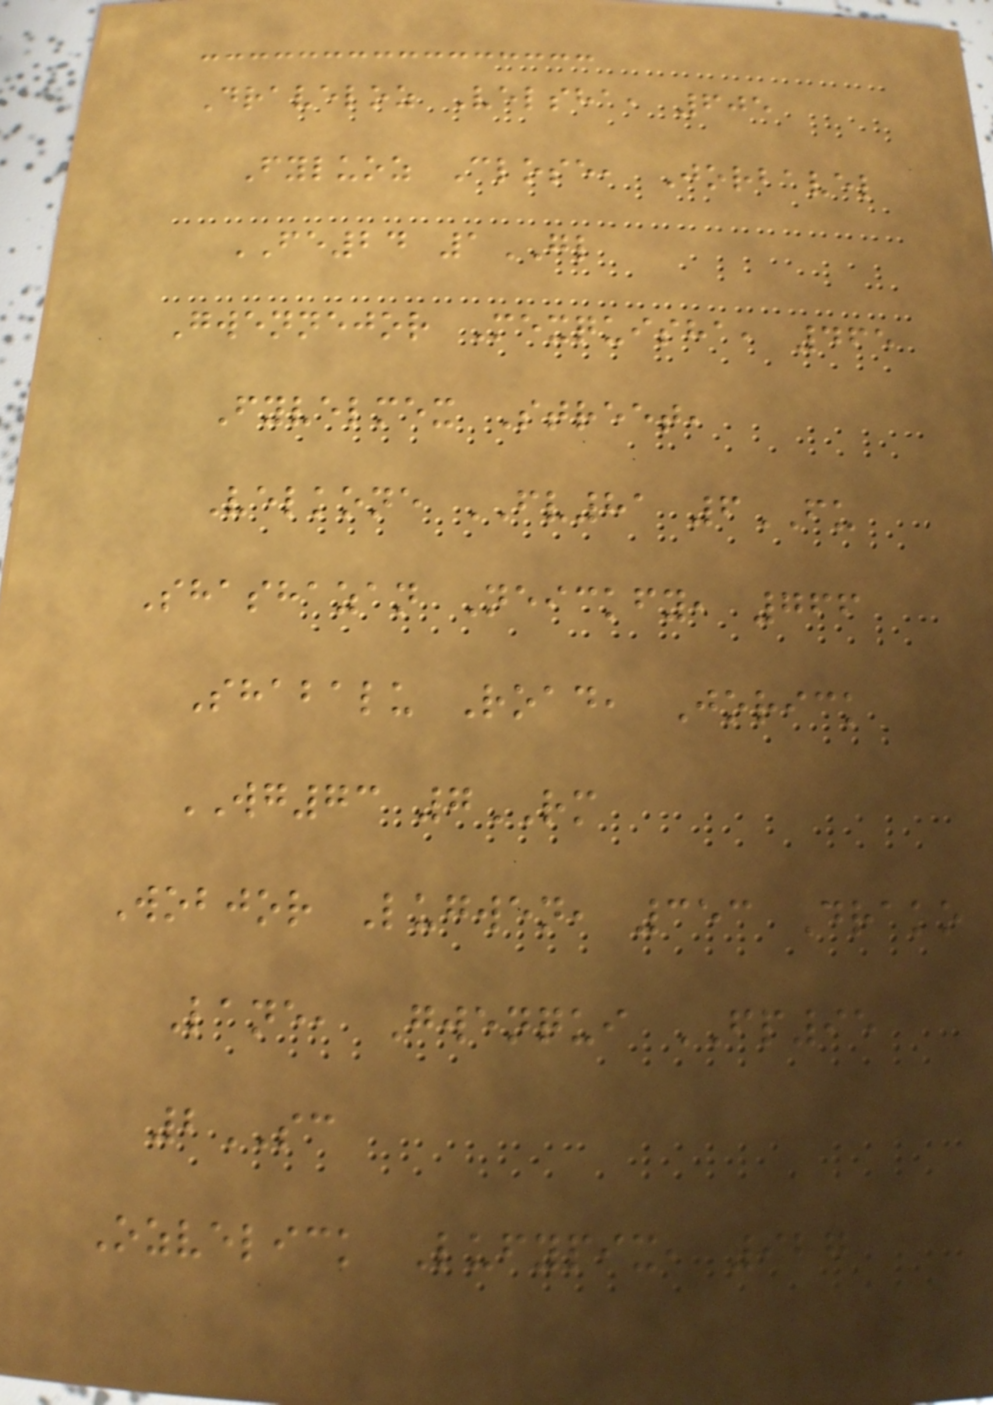Draveloz Velsha, 605
Fyluoz Close, Jorbavel
FE24 1GL
Gwennejor Mexquisha, 465
Fyvelmex Street,
Velkone FV81 6FU
Shashazan Neickfy, 766
Shabalu Road, Jorick
WG73 7RM
Wobjor Lugwen, 353 Drako
Lane, Gwenqui FP95
2SC
Ozvelick Lufypix, 927
